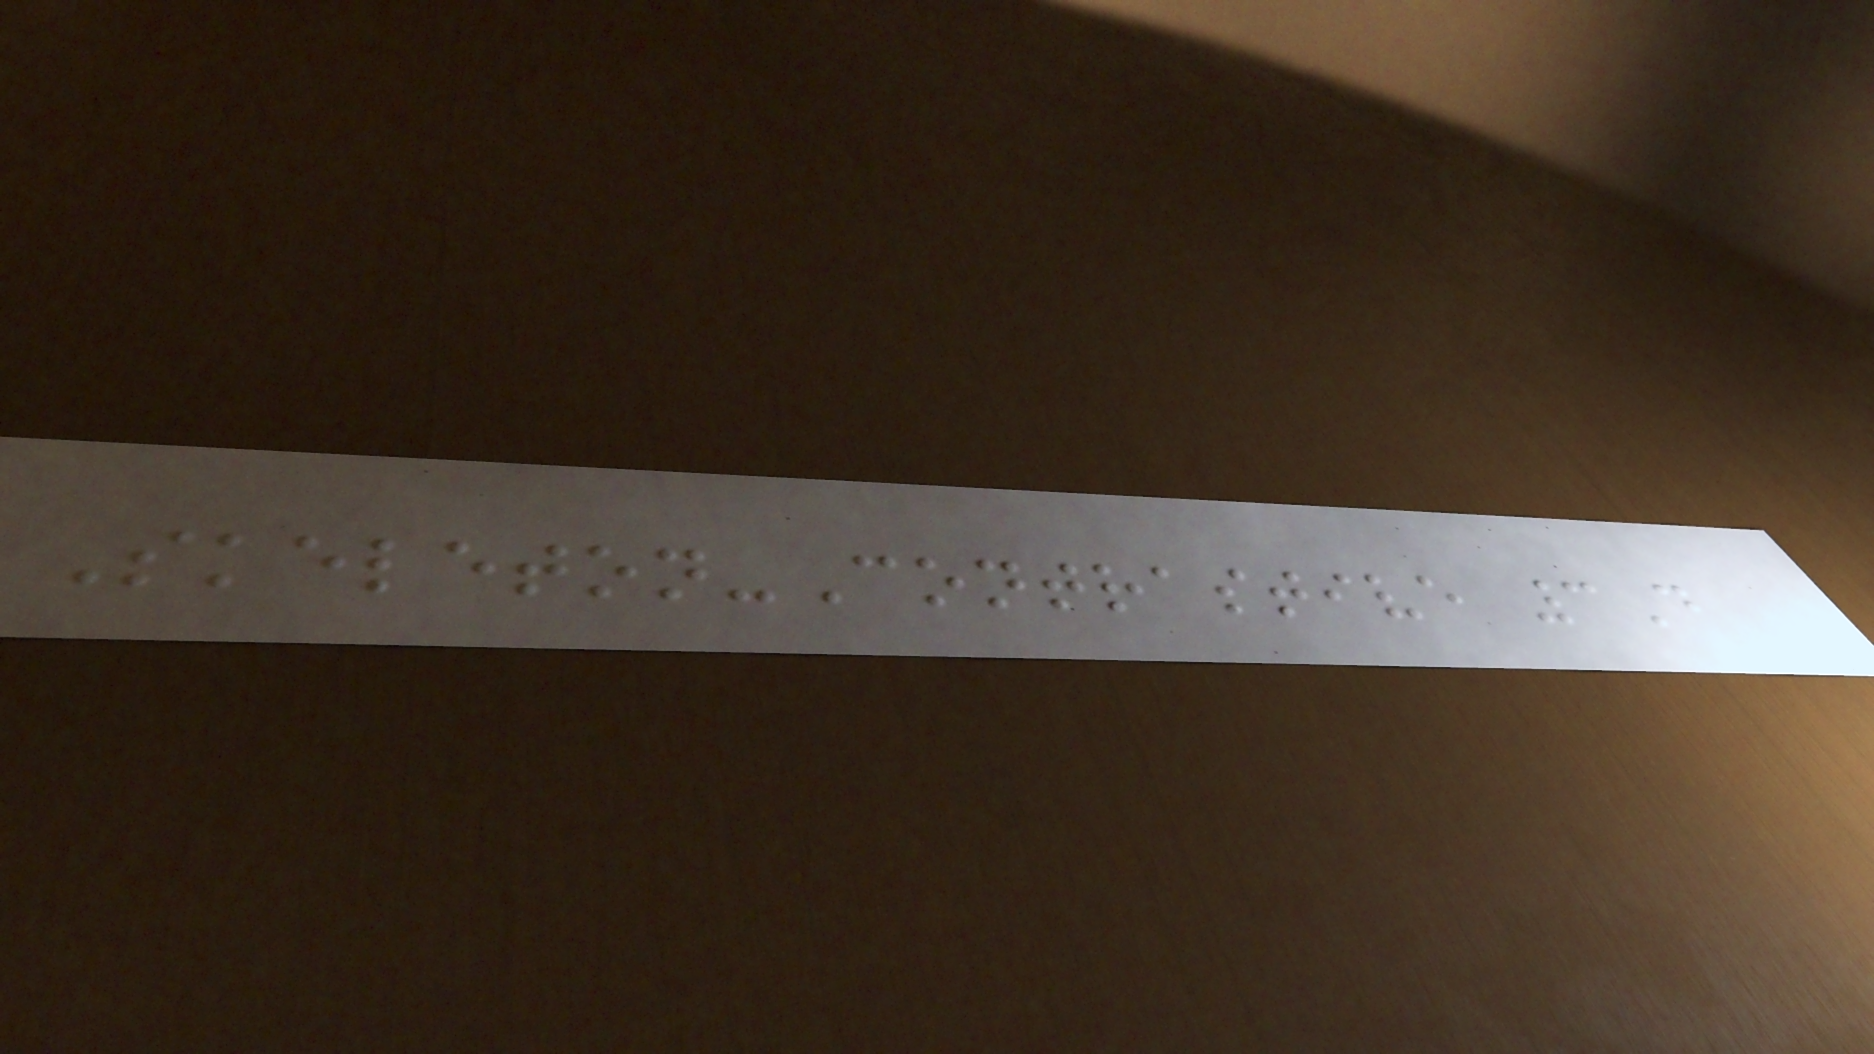Skeleton-Contrastive 3D
